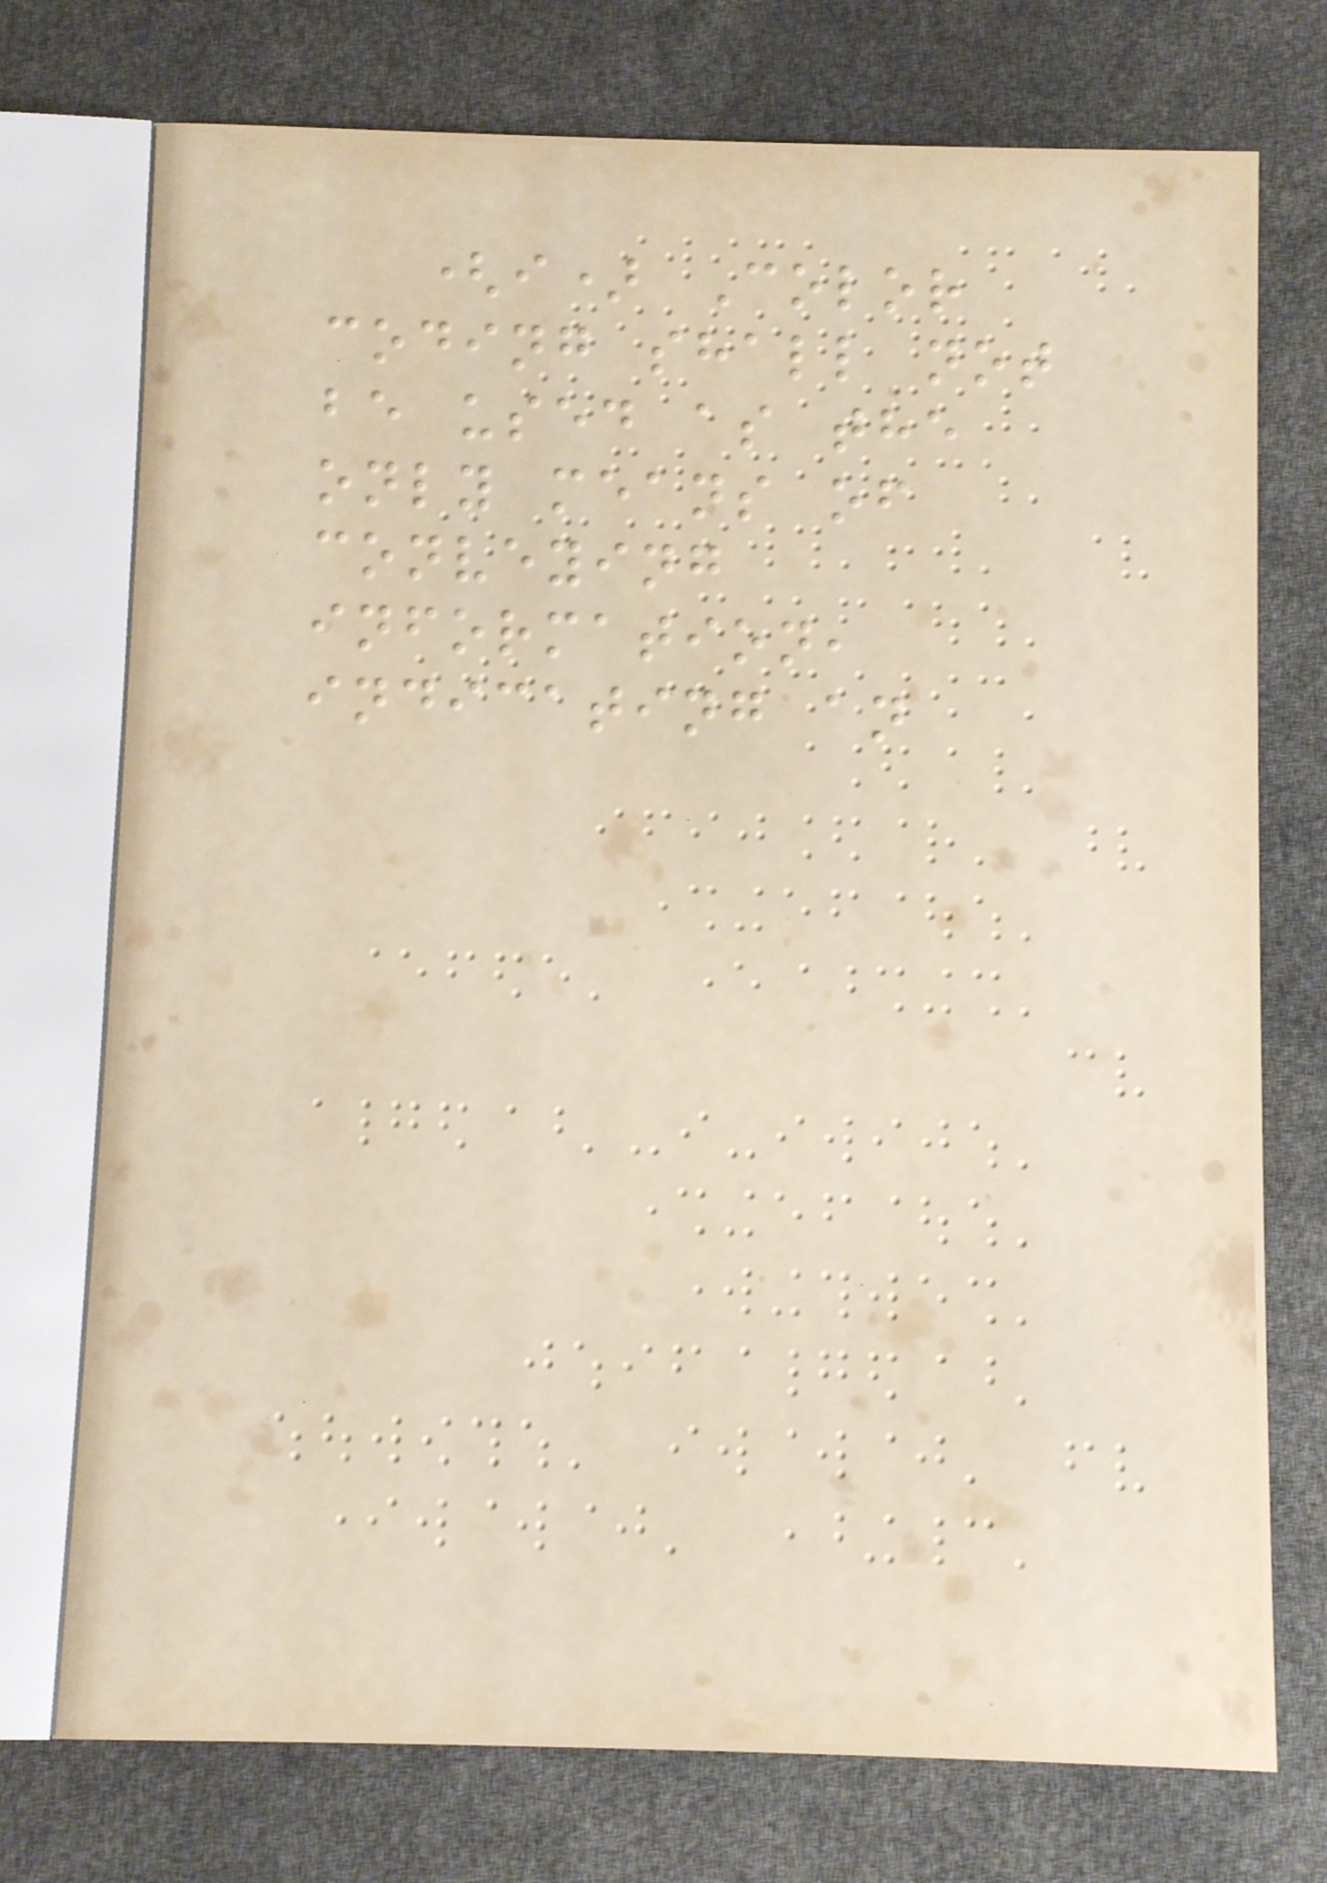(i) Color
coding shall not
be used as the
only means of
conveying
information,
indicating an
